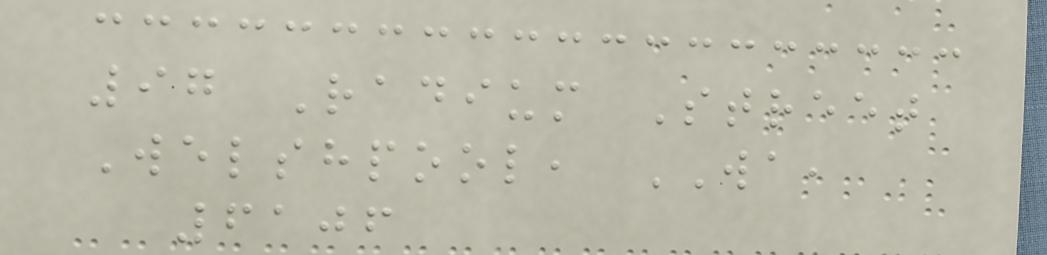97 Radium Street
Welshpool, WA,
6106
